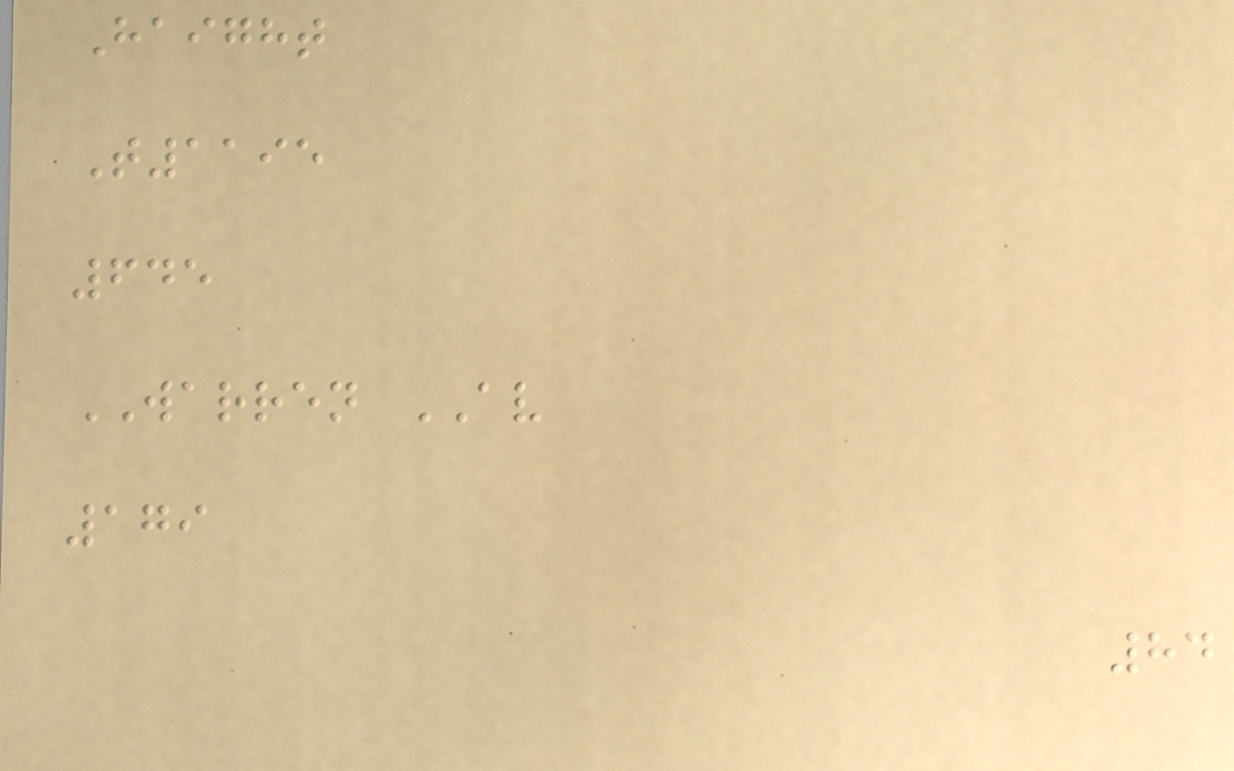Haight
T1195
645
WARREN AV
179
84
